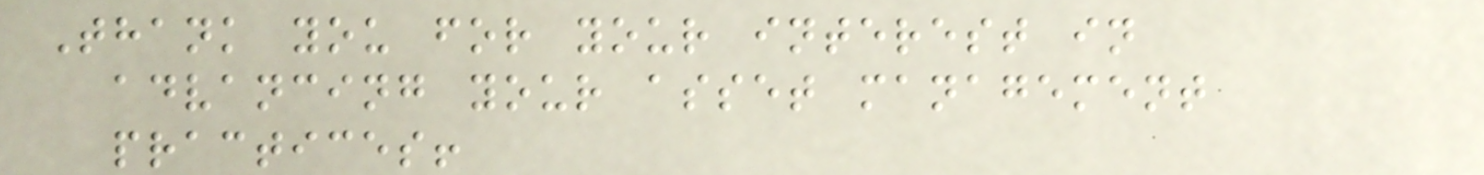Thank you for your interest in
advancing your asset management
practices!
